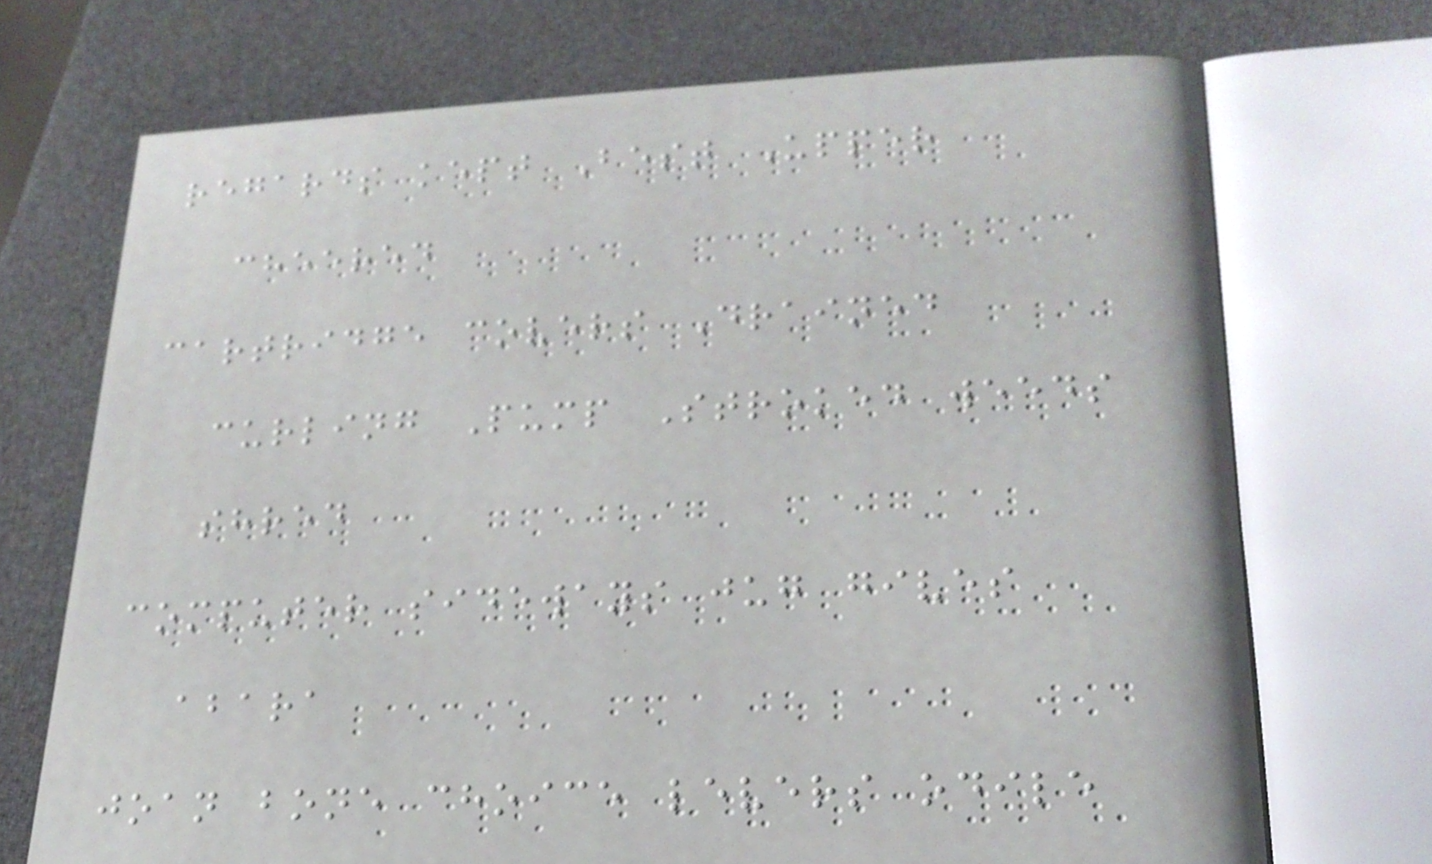regards kept Best Upper
cheered
cartridge covers Drained
curling Pump Stroked weeds
shred
computer sideways jug gives
abara
joan bone choice levers odile
